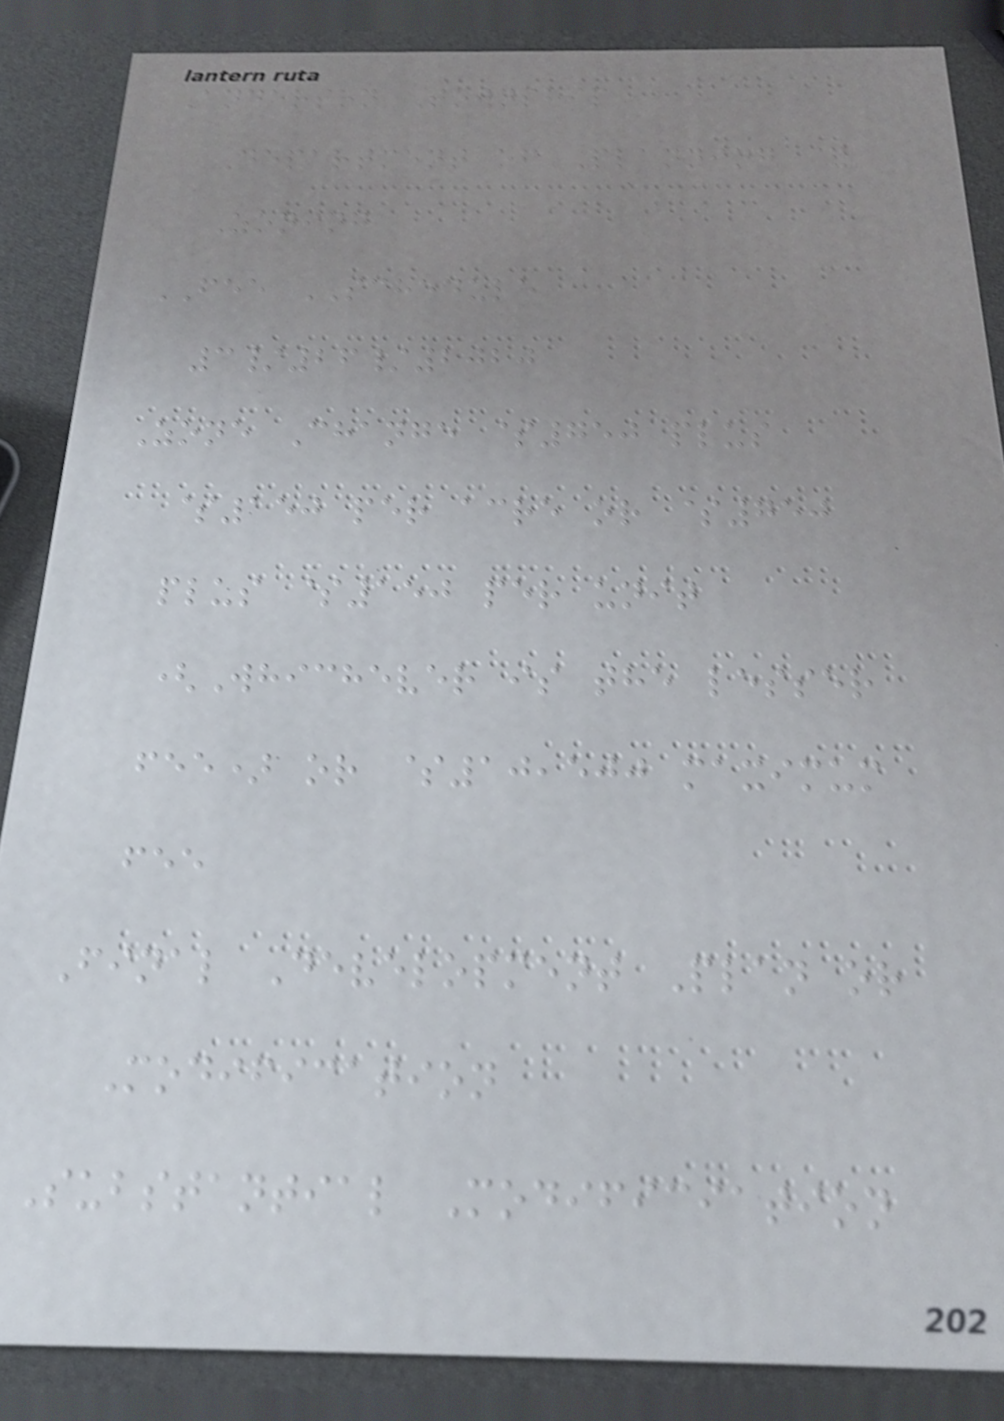Anderson Township
Department of Planning &
Zoning
FEE SCHEDULE
3/26/2020
Zone Change $750 plus
$150 per acre or $750
plus $150 per unit
(Whichever is the lesser
fee) or $10,500 maximum
fee
Final Development Plan or
Modification
Substantial Modificiation
